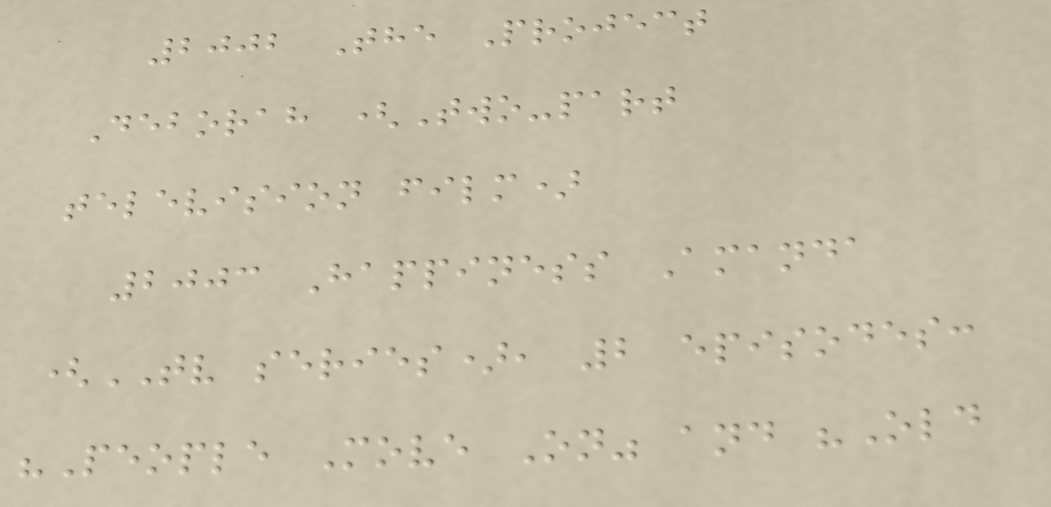2002 The Project
Deborah (Two-part
television film)
2003 Happiness Amanda
(TV series), 2 episodes:
"People Move On" and "Old
